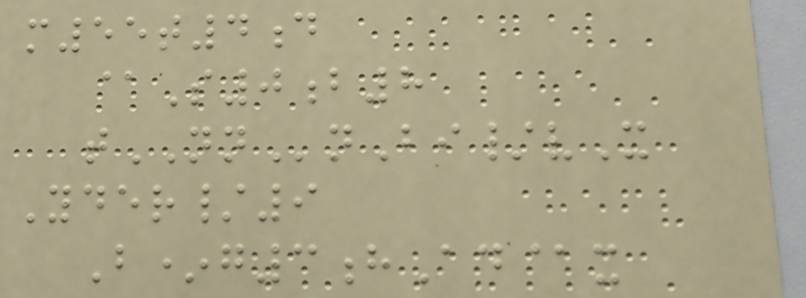m55t4d
@S0b8
tNNnBi/vX
Yder/9
B*g3hAd@x
